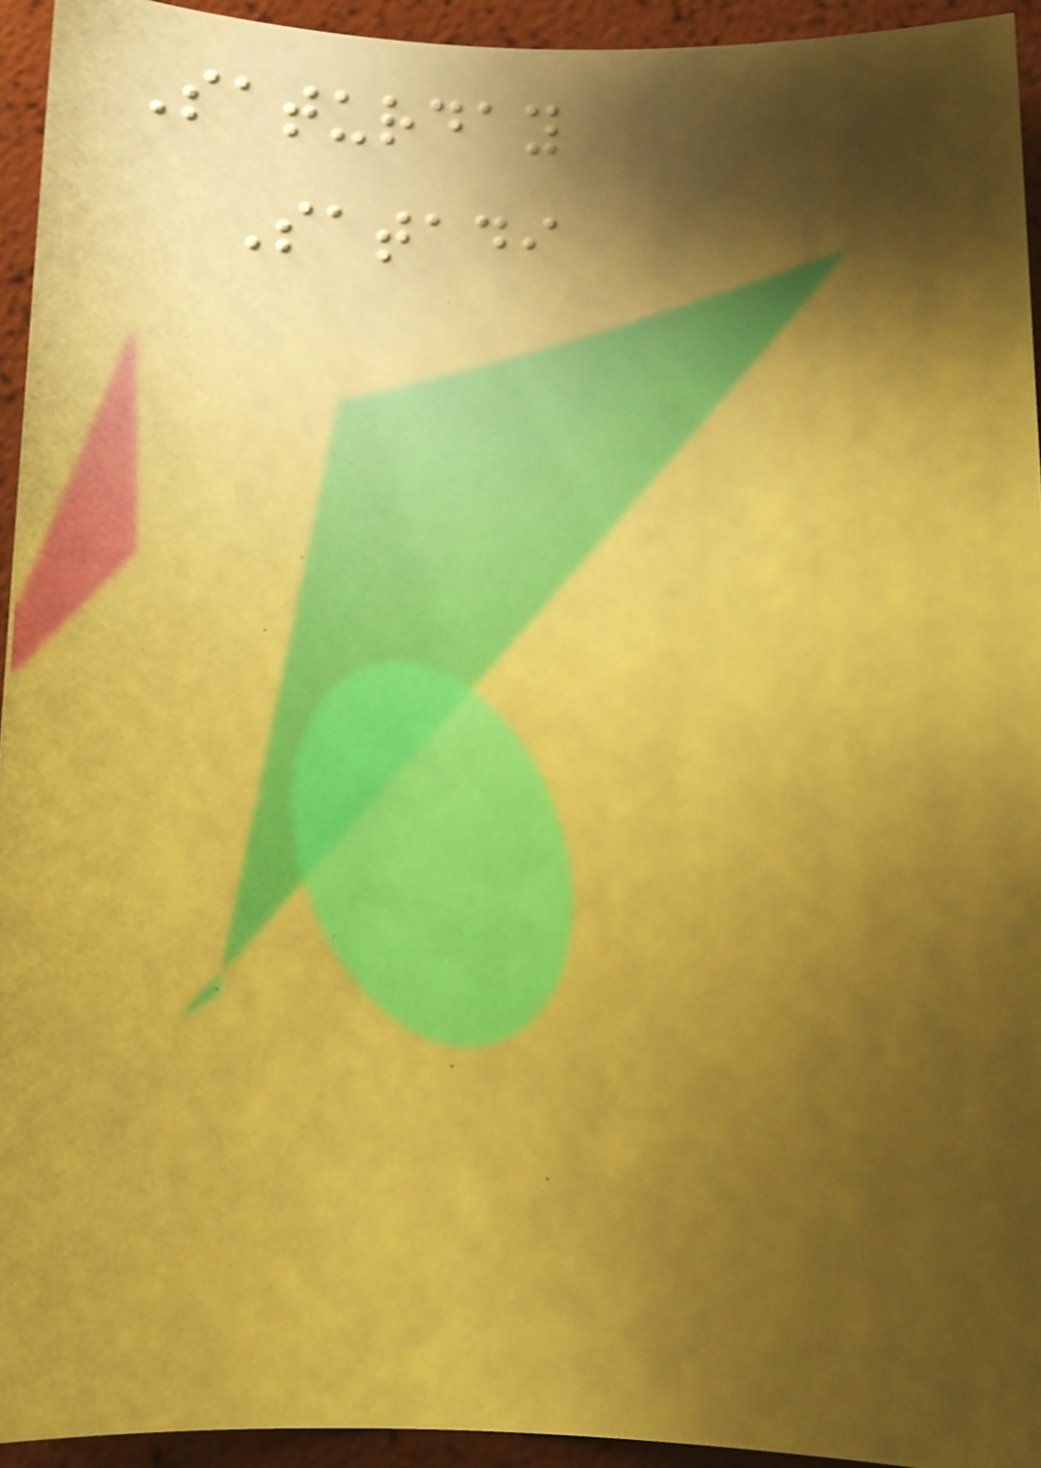Saturday
Satadi
